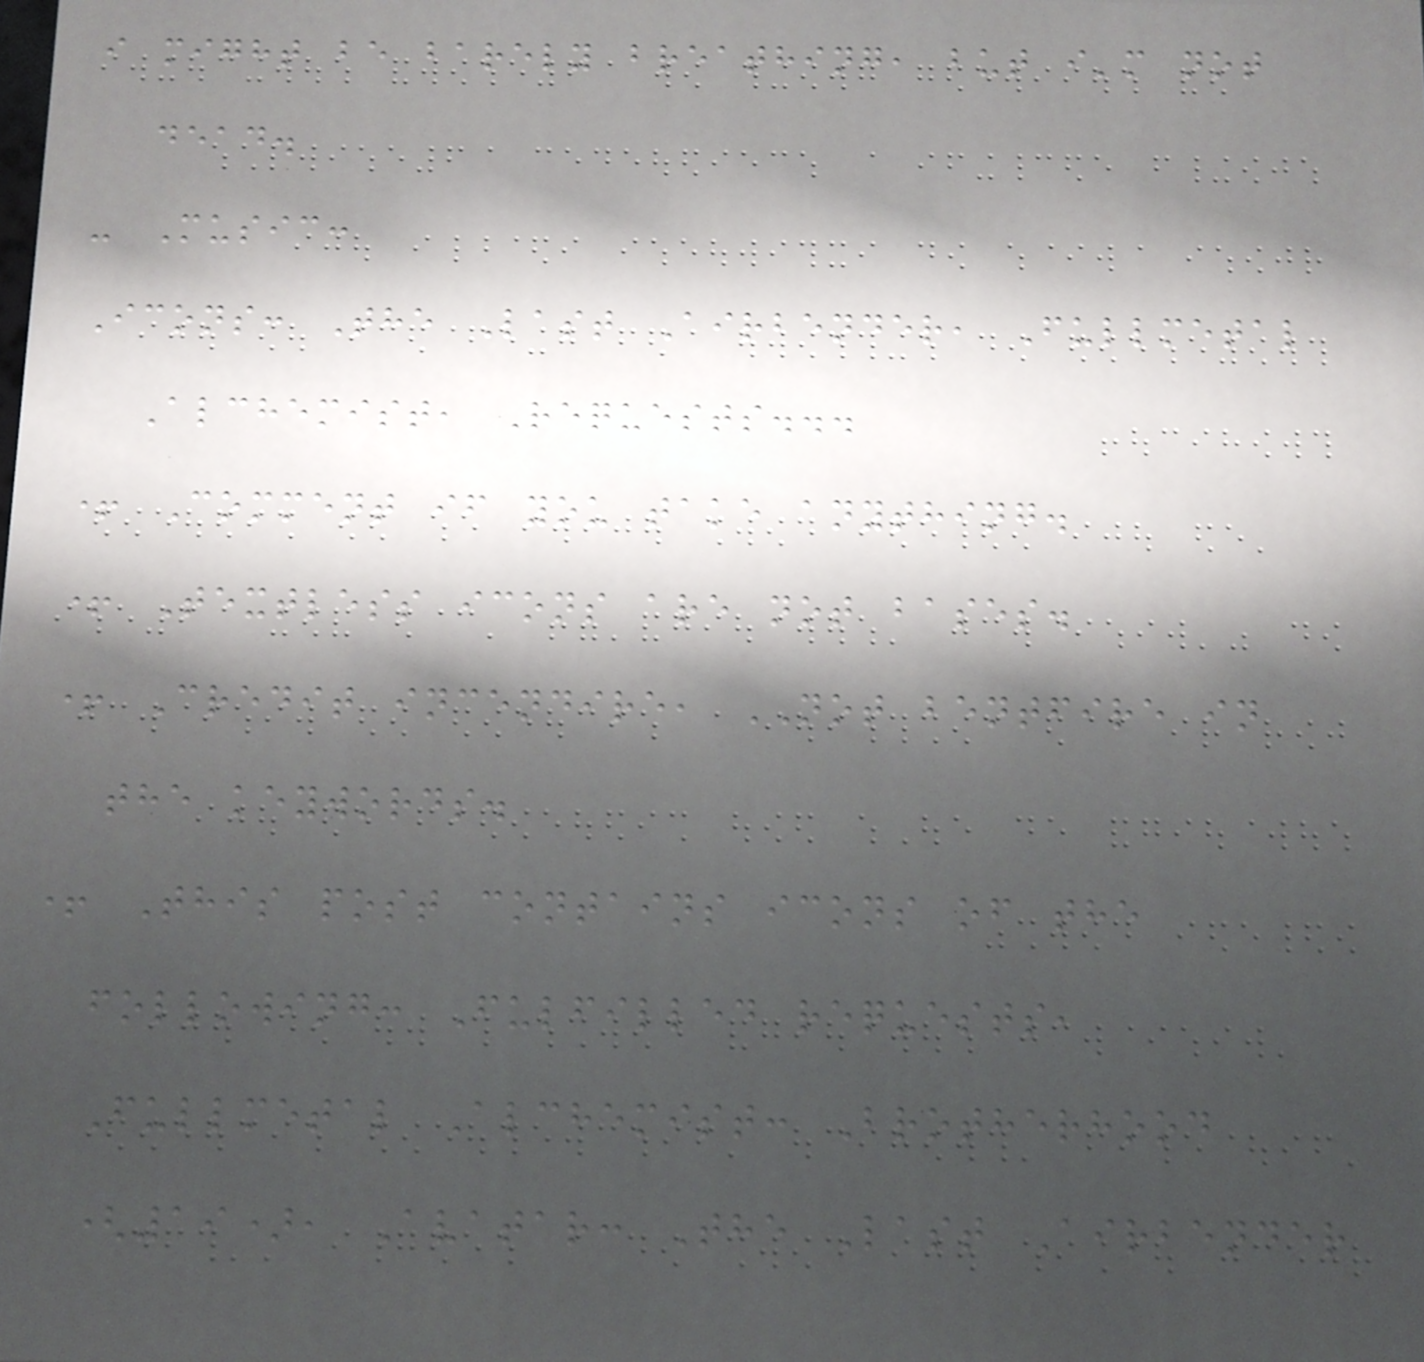i might be barely breathing, but i'm not
dead.
- Music:
Icons: The Last Airbender, Fullmetal
Alchemist, Requests...
+ Comment if you take anything.
+ Textless icons are not bases.
+ Credit incendire, NOT bentfire in
the keywords.
+ This post contains icons of the
following: Fulfilled requests,
Fullmetal Alchemist: Brotherhood
(19), Avatar: The Last Airbender
